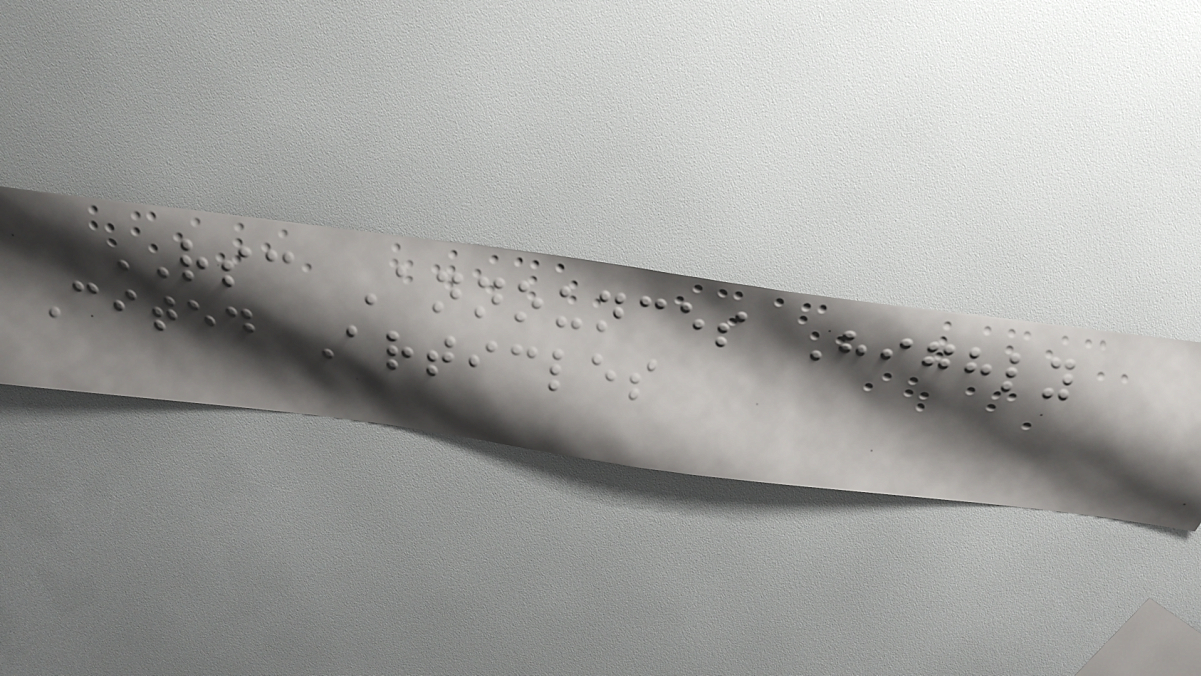RSC Announces Highly
Cited Articles
